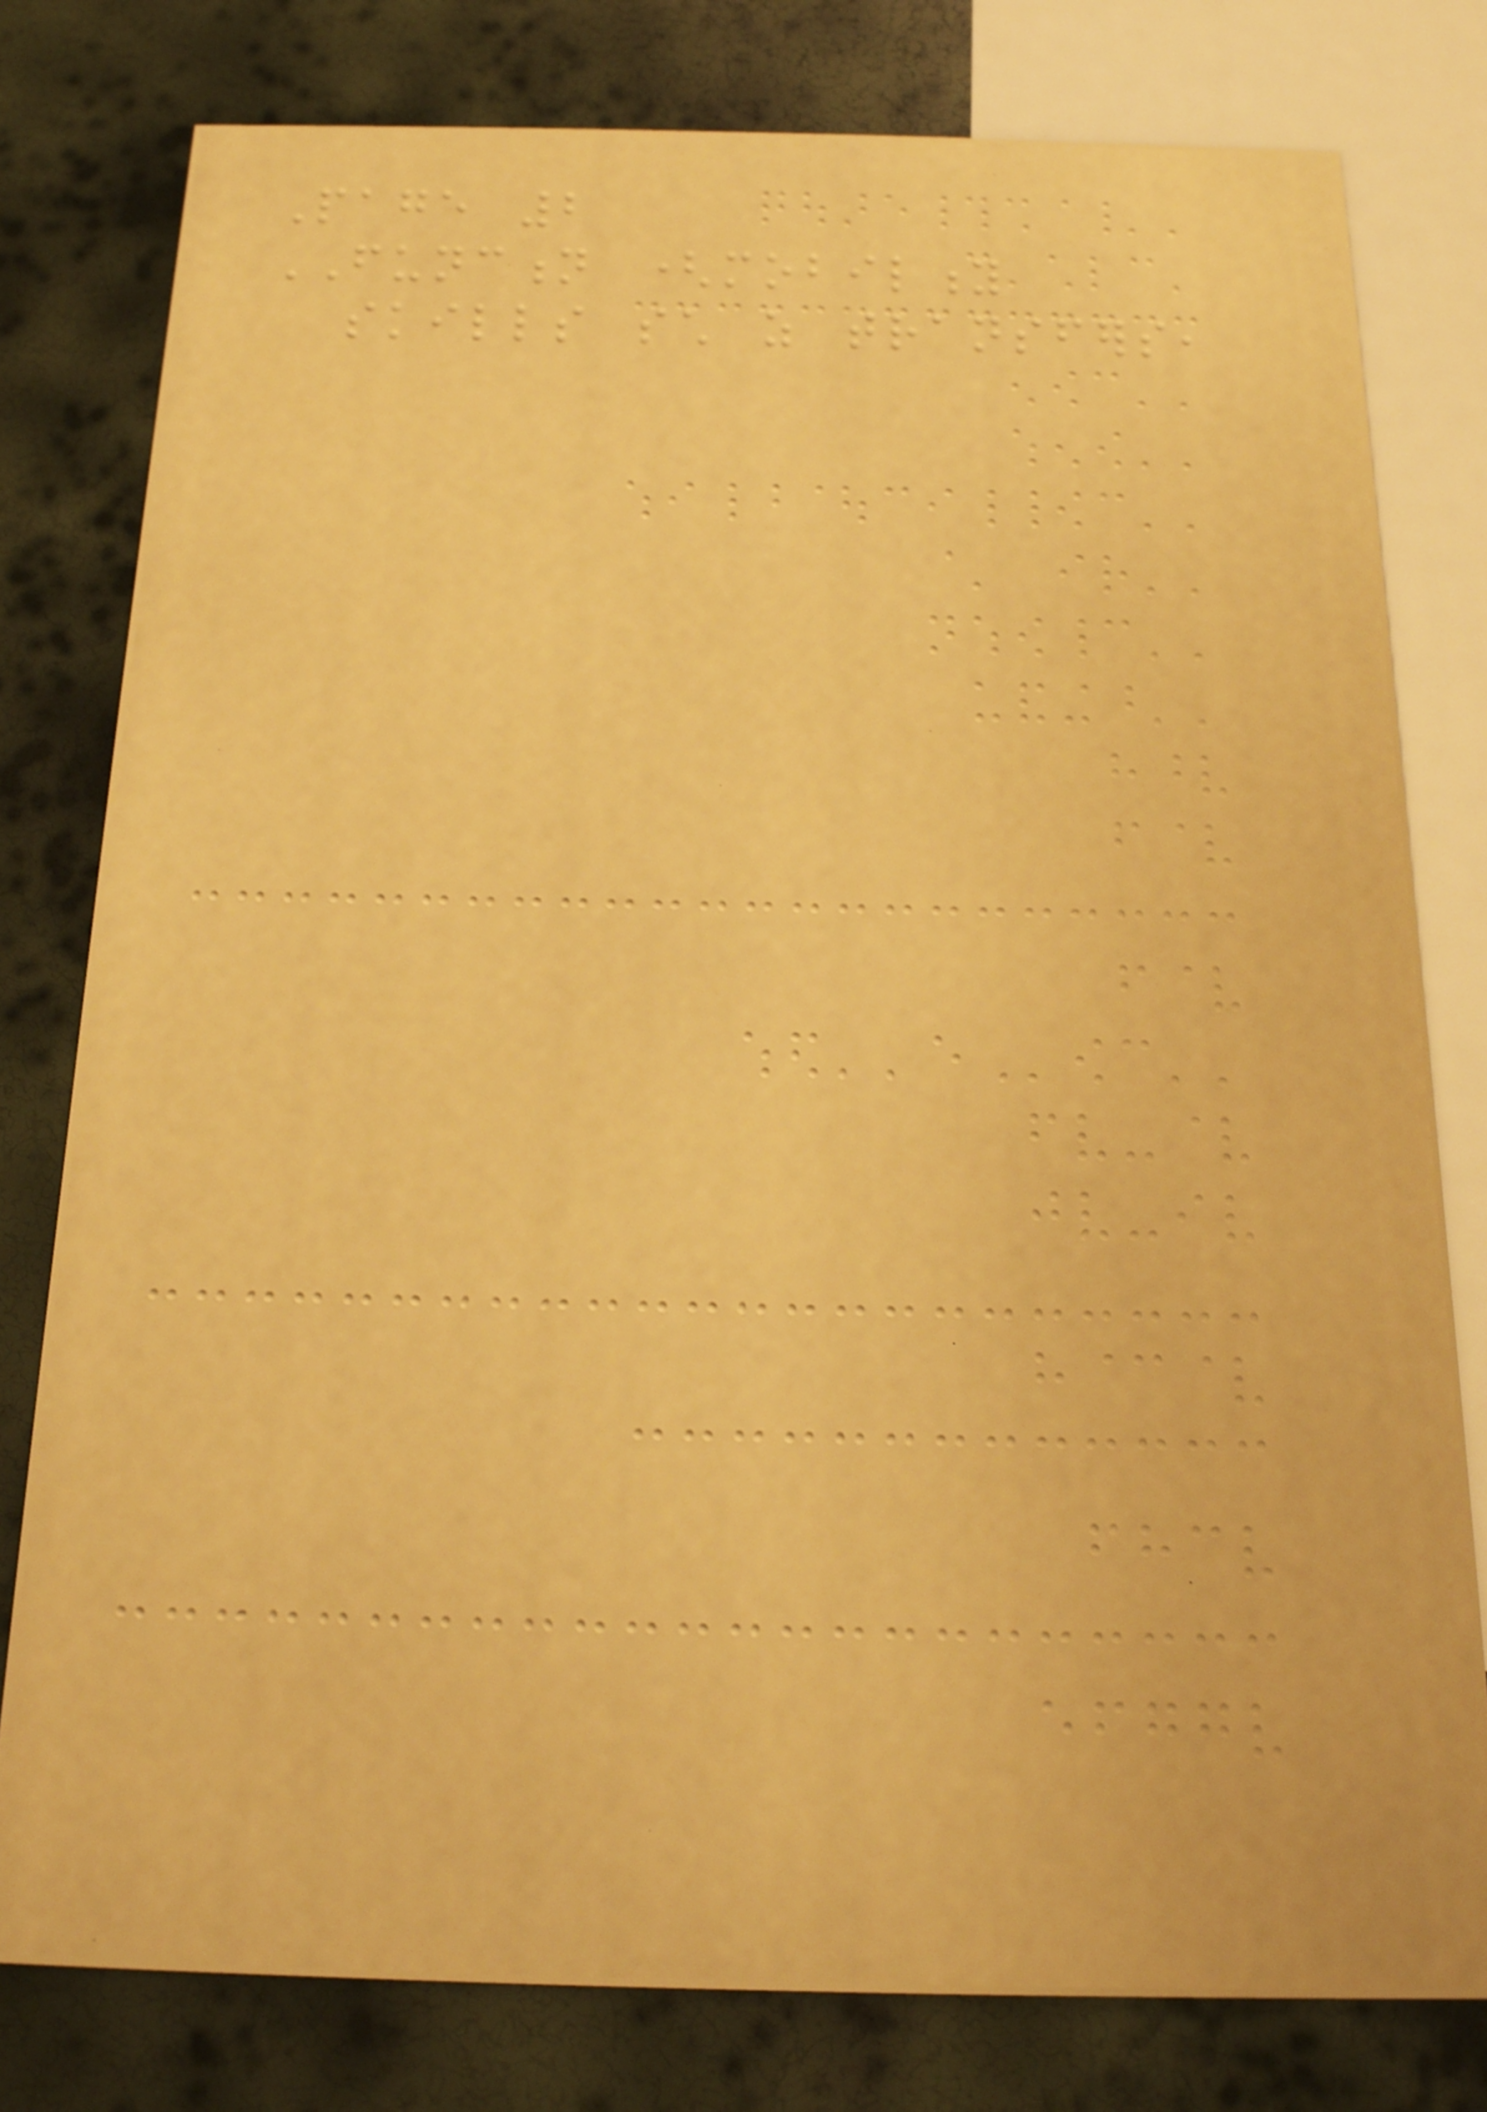Page 2
FUNCTION (mobility
skills such as transfers,
